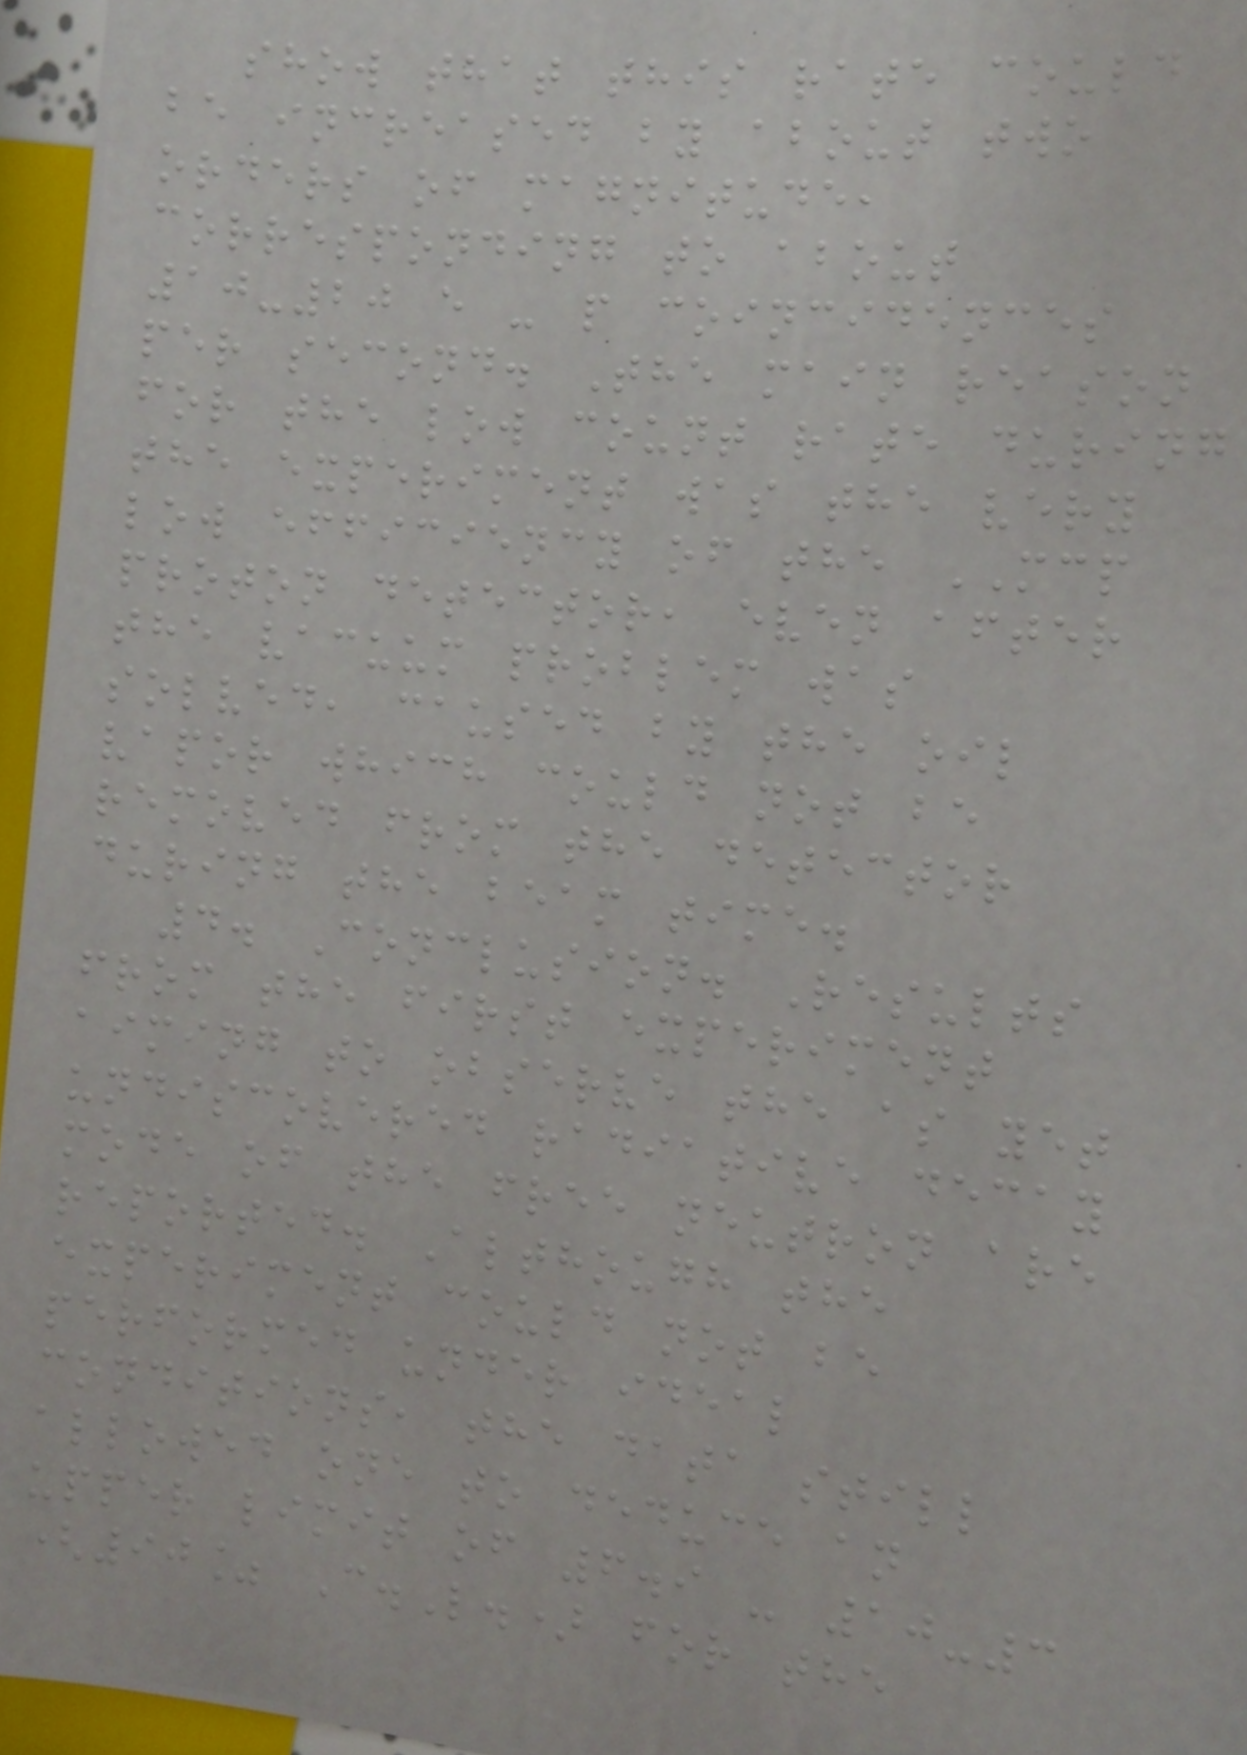show that this rate could
be increased by about two
orders of magnitude,
corresponding to about
10-20 e - p coincidences
per second. The main reason
for the low count rate during
the experiment was the very
low efficiency of the MCP
proton detector, even after
the vacuum problem was
solved, caused by the oil
vapor which could not be
removed from the detector
during the beam time.
4. Conclusion. Results
from the first experiment
aiming to observe the as yet
undiscovered radiative decay
mode of the free neutron are
reported. Although the
experiment could not be
performed under ideal
conditions, the data still
allowed one to deduce an
upper limit of 6.9 - 10-3
(90% C.L.) for the
